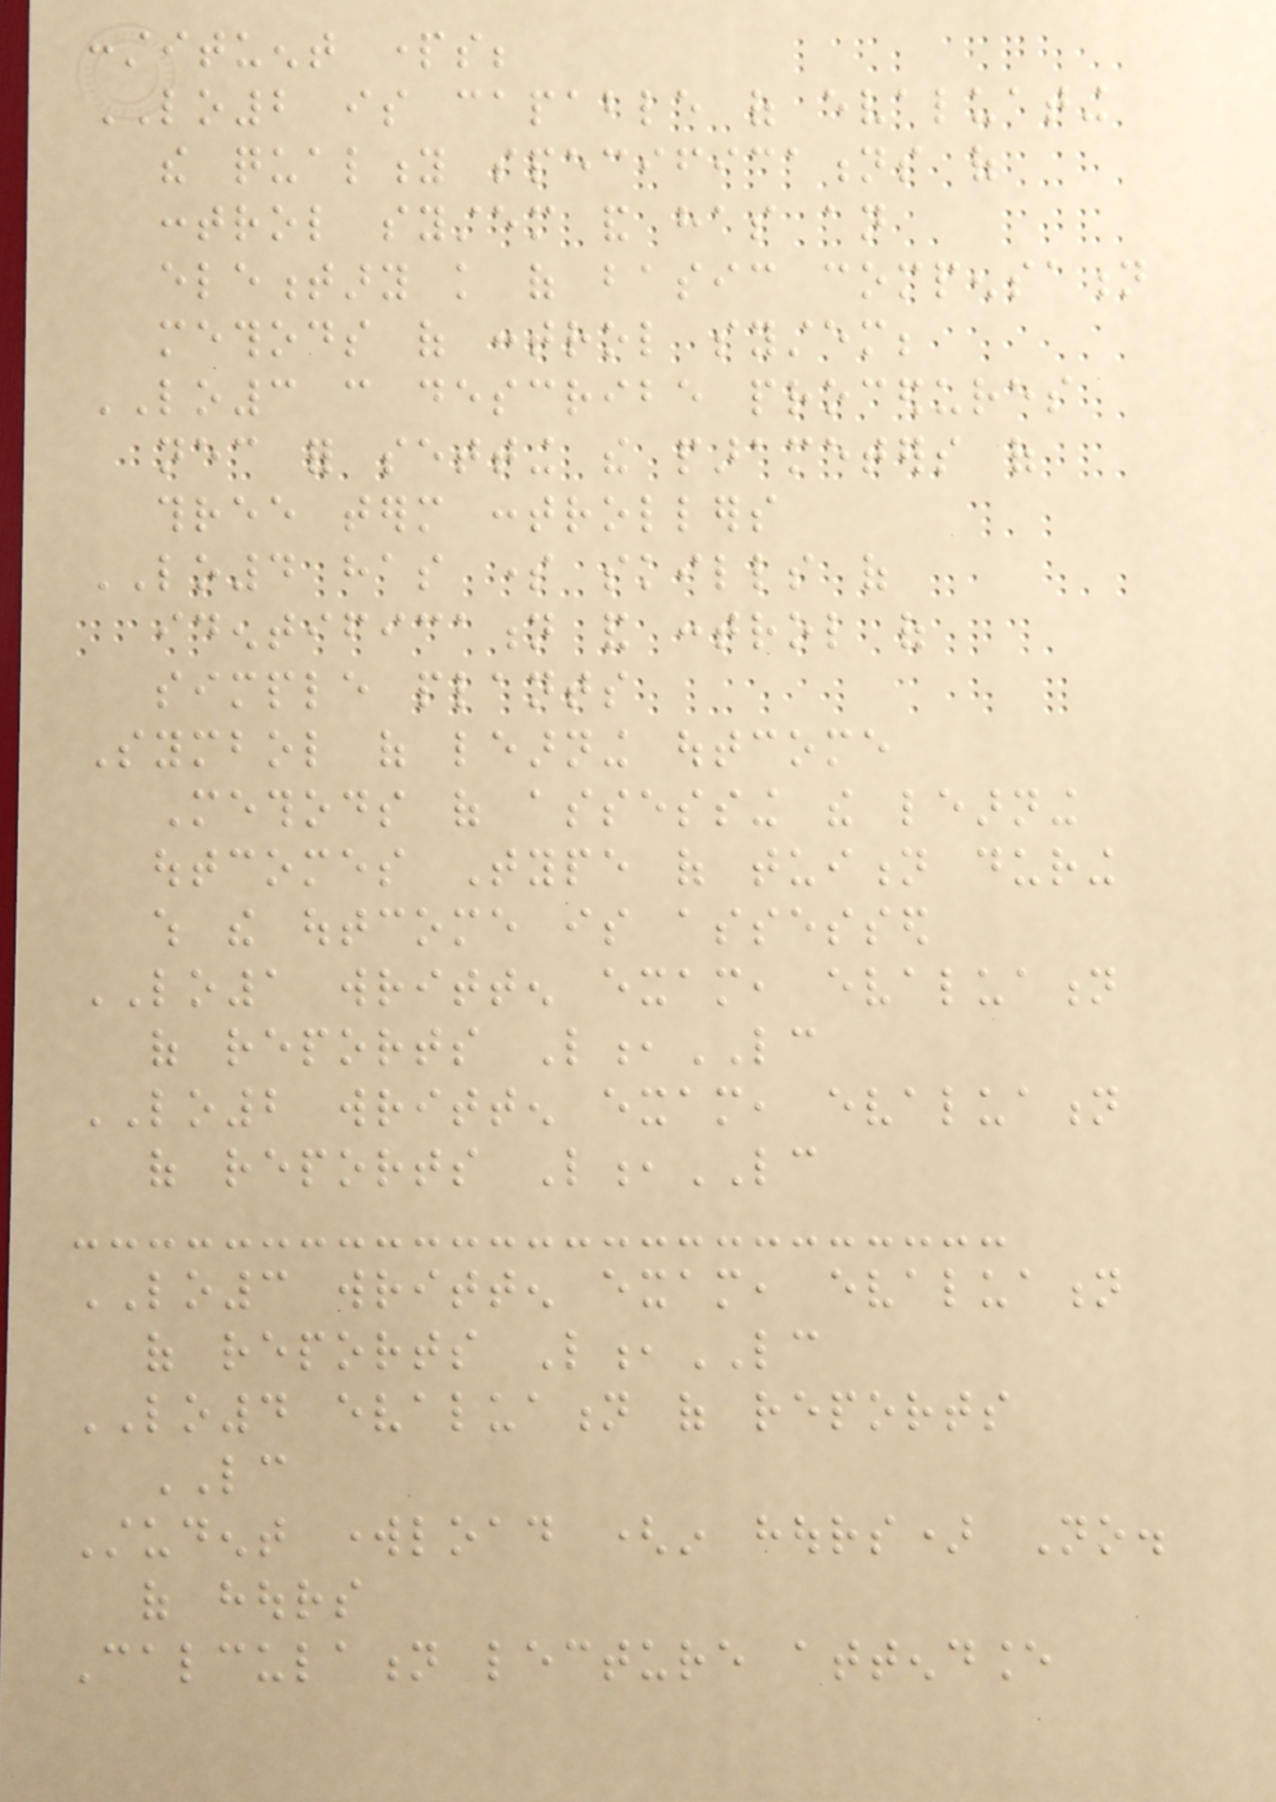constituent parts;
LO2 is capable of evaluating
the quality specifications of
control system and has an
elementary knowledge of basic compensation
methods of control system;
LO3 can describe procedures
necessary for setting the parameters of
three term controllers
LO4 has some skills of
identification and control of
simple plants
Symbol of learning outcome
Methods of assessing the learning
outcomes Type of tuition during
which the outcome is assessed
LO1 written exam, evaluation
of reports L,LC
LO2 written exam, evaluation
of reports L,LC
LO3 written exam, evaluation
of reports L,LC
LO4 evaluation of reports
LC
Student workload (in hours) No.
of hours
Calculation lecture attendance
